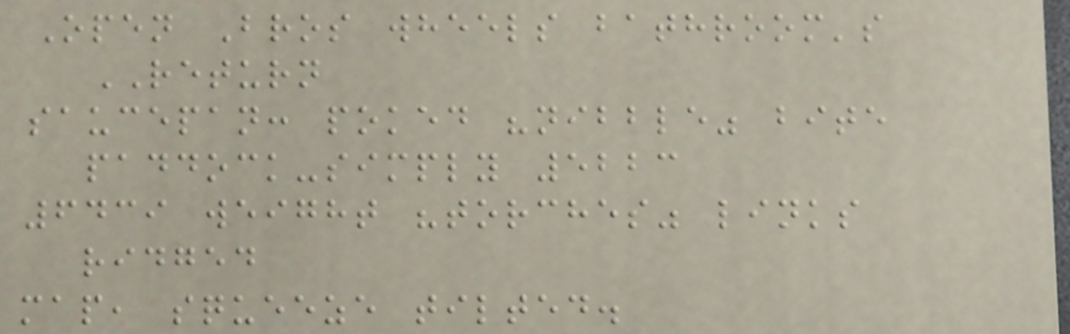Open Bros wheels bathroom's
RETURN
saucepan: poked "nibble" bite
paddock-simply 5223
6439 weight "torches" links
ridged
map, squeeze tilted.
